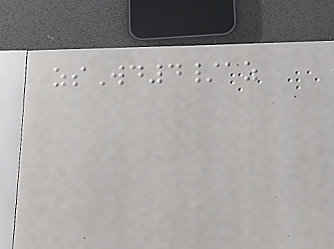zsWd4/az
